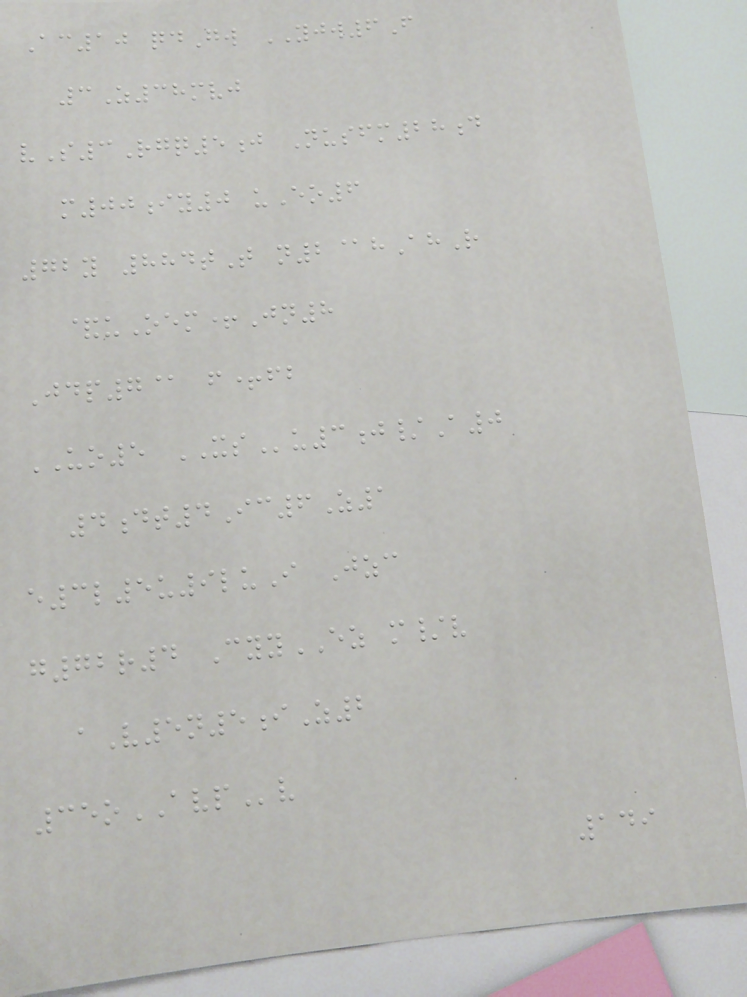Ac10 qdGw YJW6F
3Z38mvj
vS3Rgq5j Nusfm28d
m00iy0 uEo6
72y 884tT n2@hAhR
&uOem+Jn8
Jdp7@ f+fb
UO5 XSu3j/A0
4dt4Ic6Z1
e3l5u9luI Jzc
g72r4 CyyEZ m/v
aV5n5iZ2
35oAVPv
149
